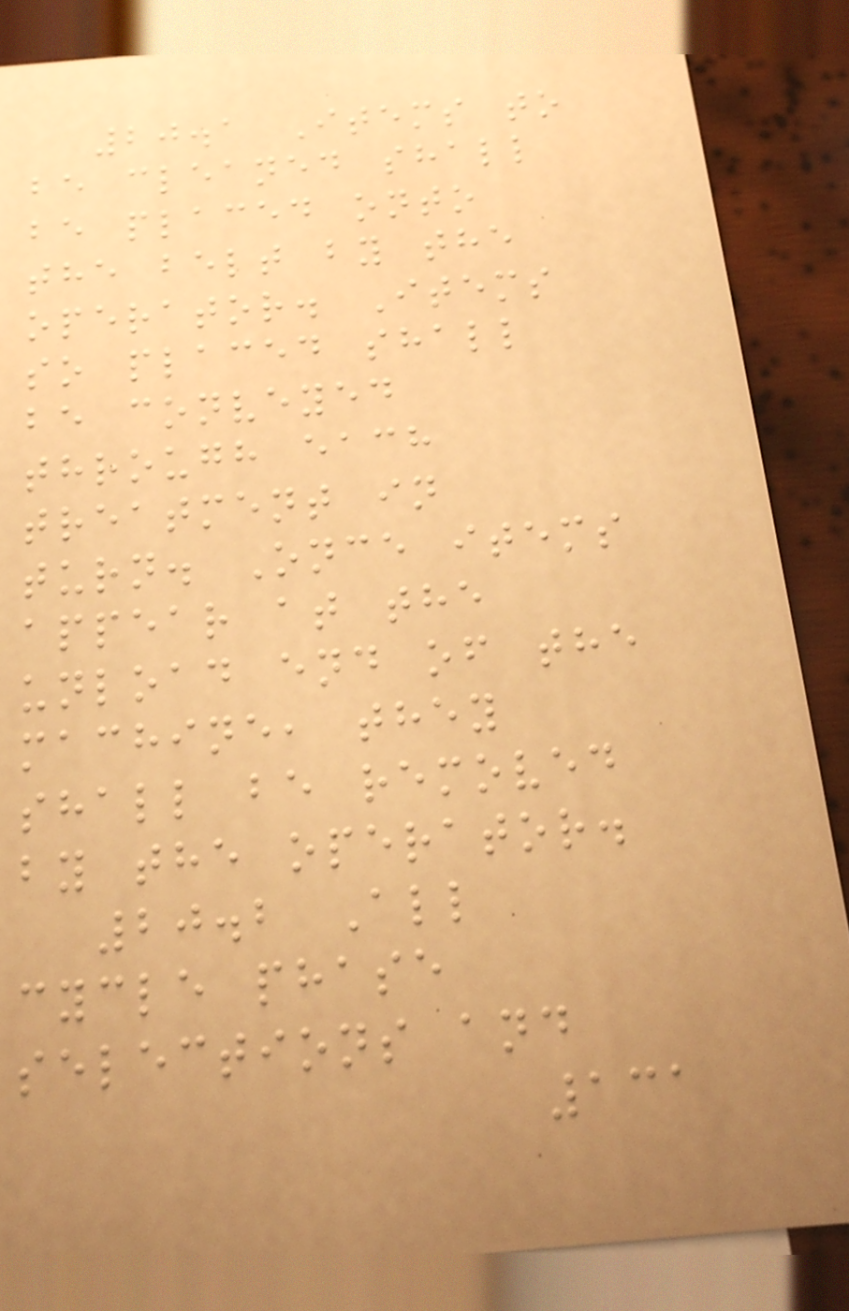20.1 Items to
be cleaned shall
be placed onto
the belt by the
operator. Items
so placed shall
be conveyed
through each
treatment in
turn. Once items
appear at the
unload end of the
machine, they
shall be removed
by the operator.
20.2 All
cycle phase
selections and
131
